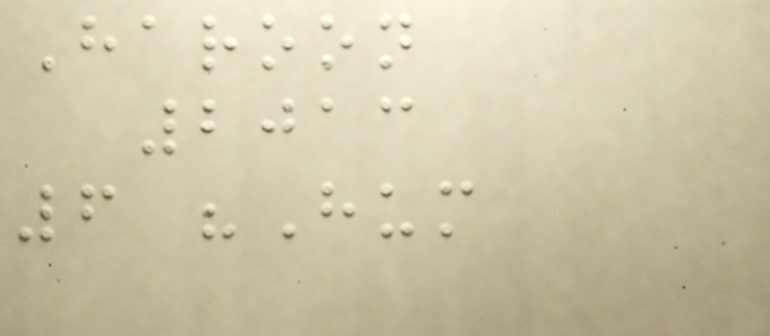Haroon
2013
6 "Hum
